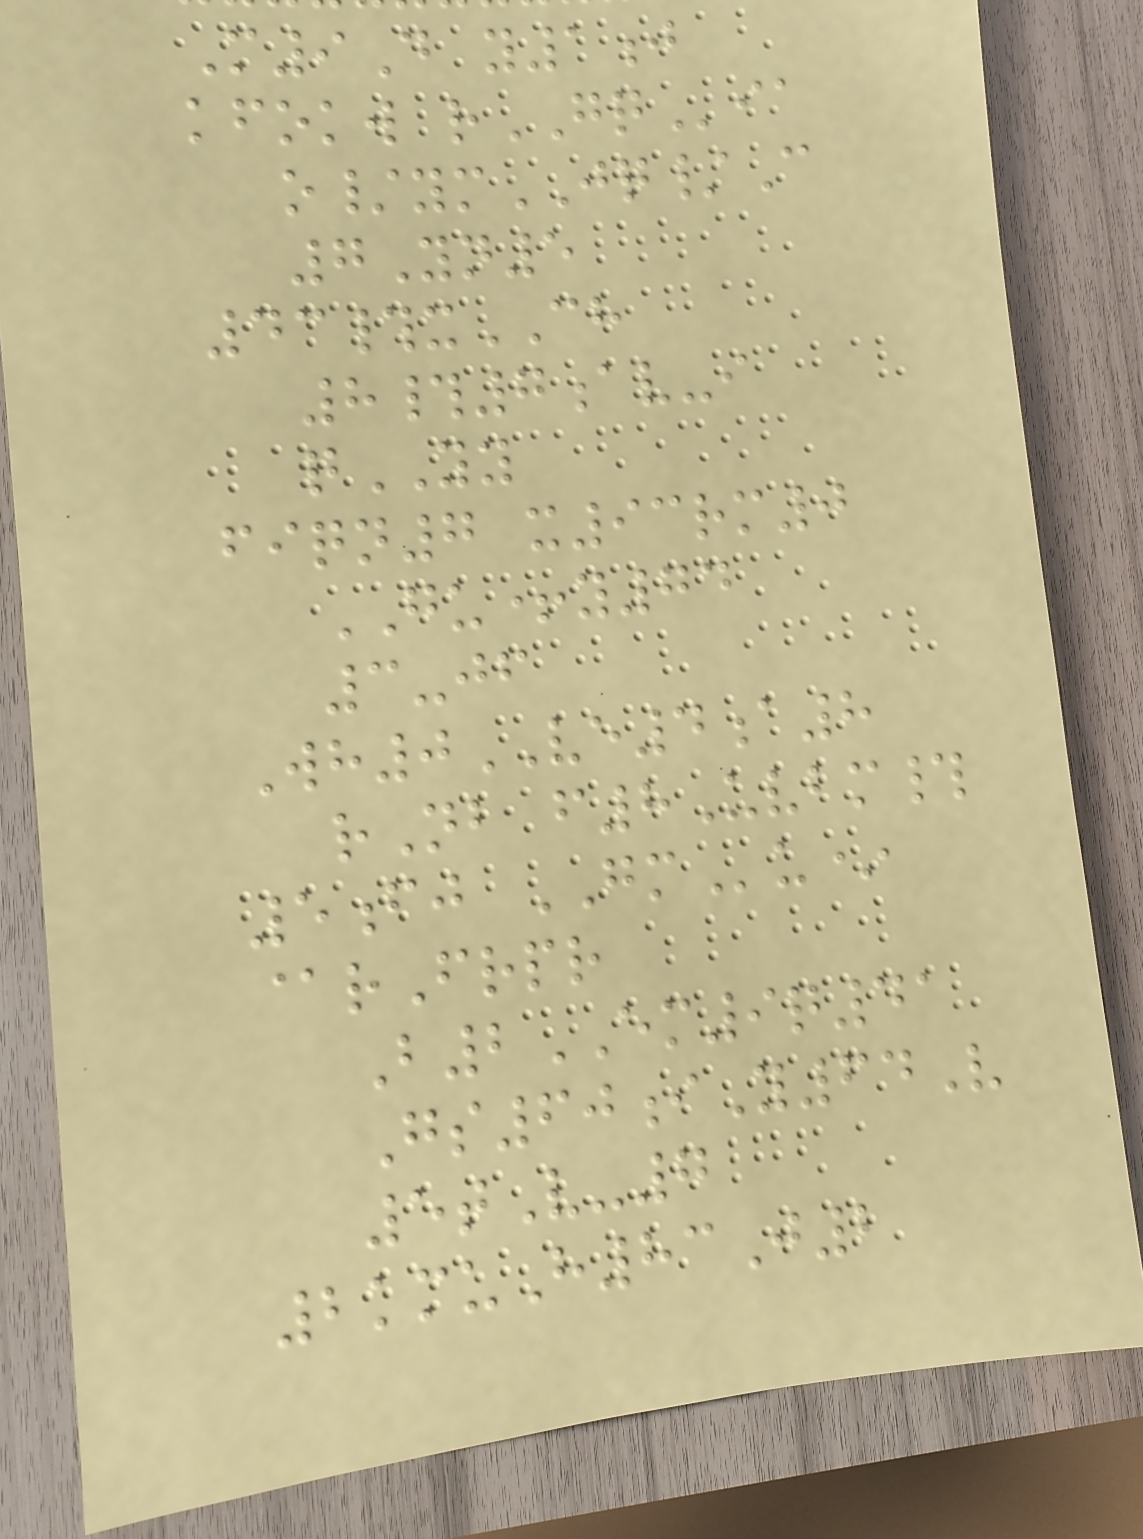M9D y1j
kfokw rGQia
o/ymJQ/C
7Yn5
43#xCH
8#7av-i
qYY
fiqn7 x93rm0
GU+y74
3-jf
Wh0VE4a8
rNb f8Uvbm#
5fj GMu*
@rFrpr
B2EM9q41
Gs60iY64V
5tV-7
2kmuH83J2
